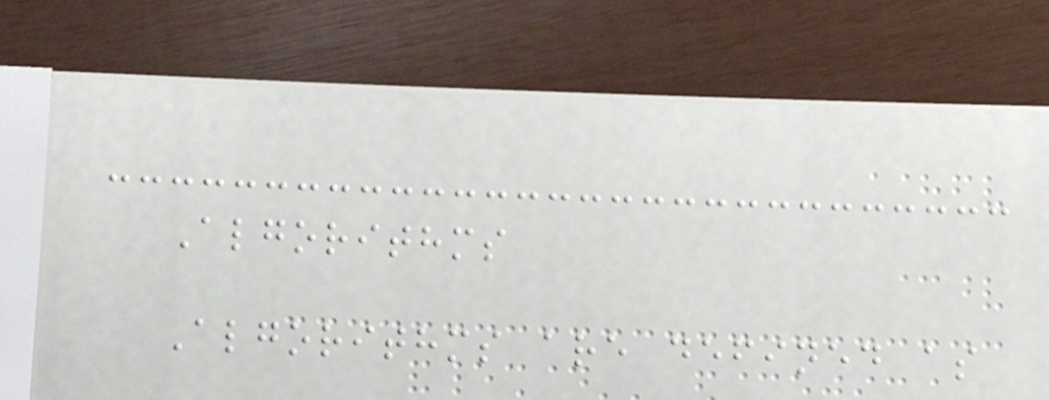Algorithms
Algorithms are defined as
